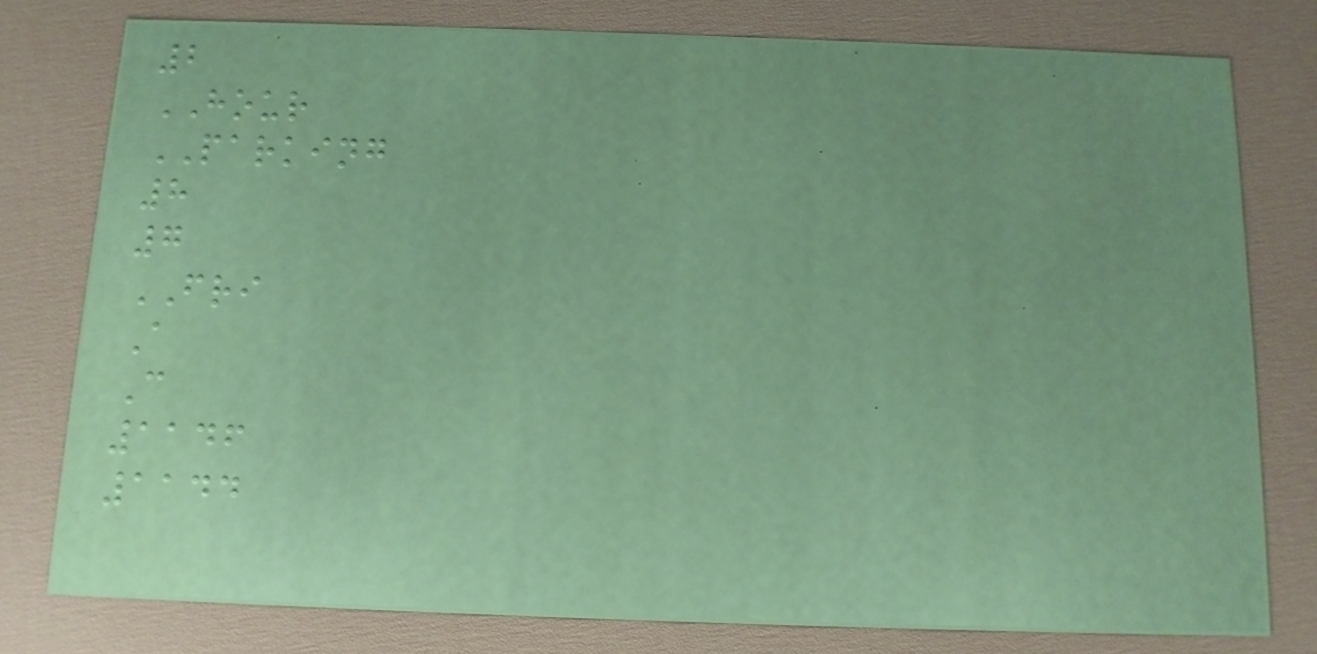2
HOUR
PARKING
8
7
FRI
A
C
1146
1144
